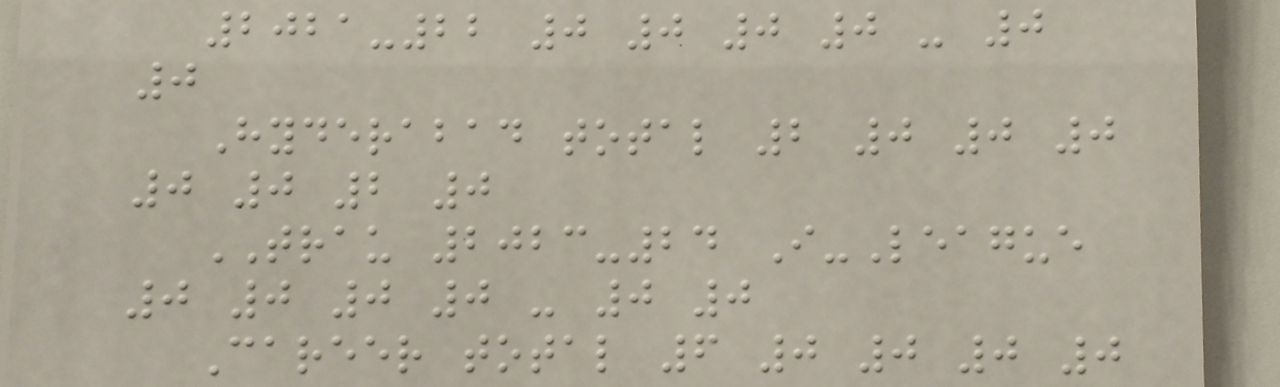2021-22 0 0 0 0 - 0
0
Hyderabad total 2 0 0 0
0 0 2 0
TRAU 2023-24 I-League
0 0 0 0 - 0 0
Career total 6 0 0 0 0
